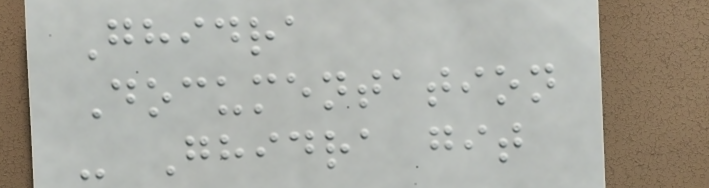Ghidra
Documentation
- Ghidra git
